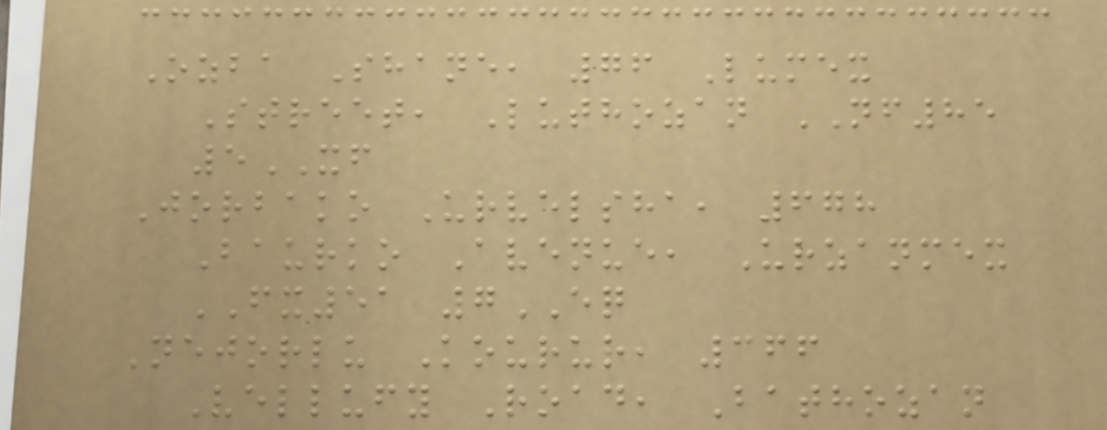Ozba Shane, 76 Lumex
Street, Luthozan NF85
5XF
Jorbako Urvelsha, 678
Baurko Avenue, Urzanmex
FX51 7EQ
Nejorlu Kourur, 366
Vellufy Road, Bathozan
